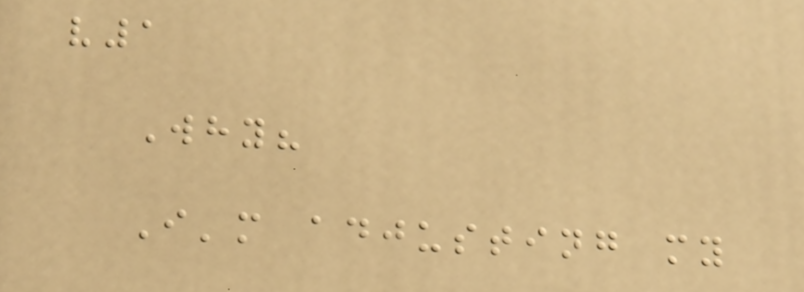v1
Why?
I'm adjusting my
